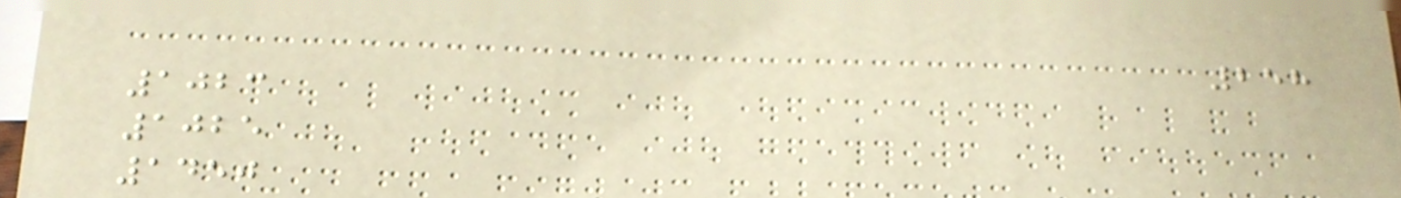258
1023
1025
1450
